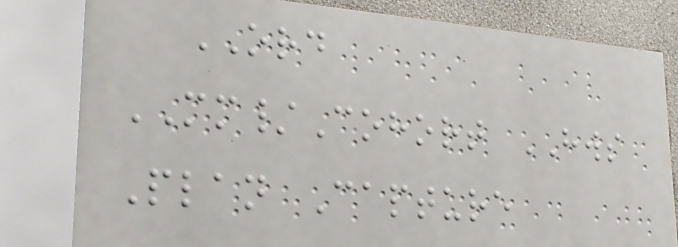ORD
MM/Cohort HWS
Plan Capture
